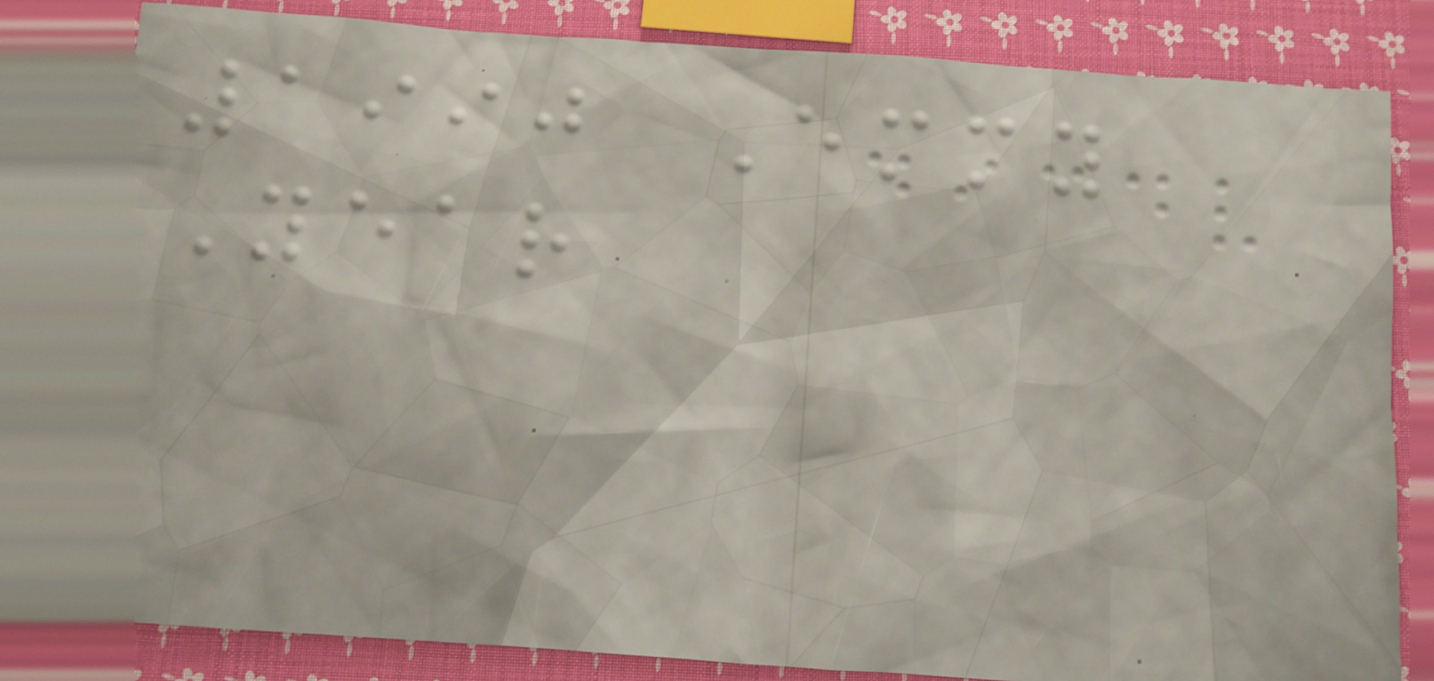1990 Emmy
Year
